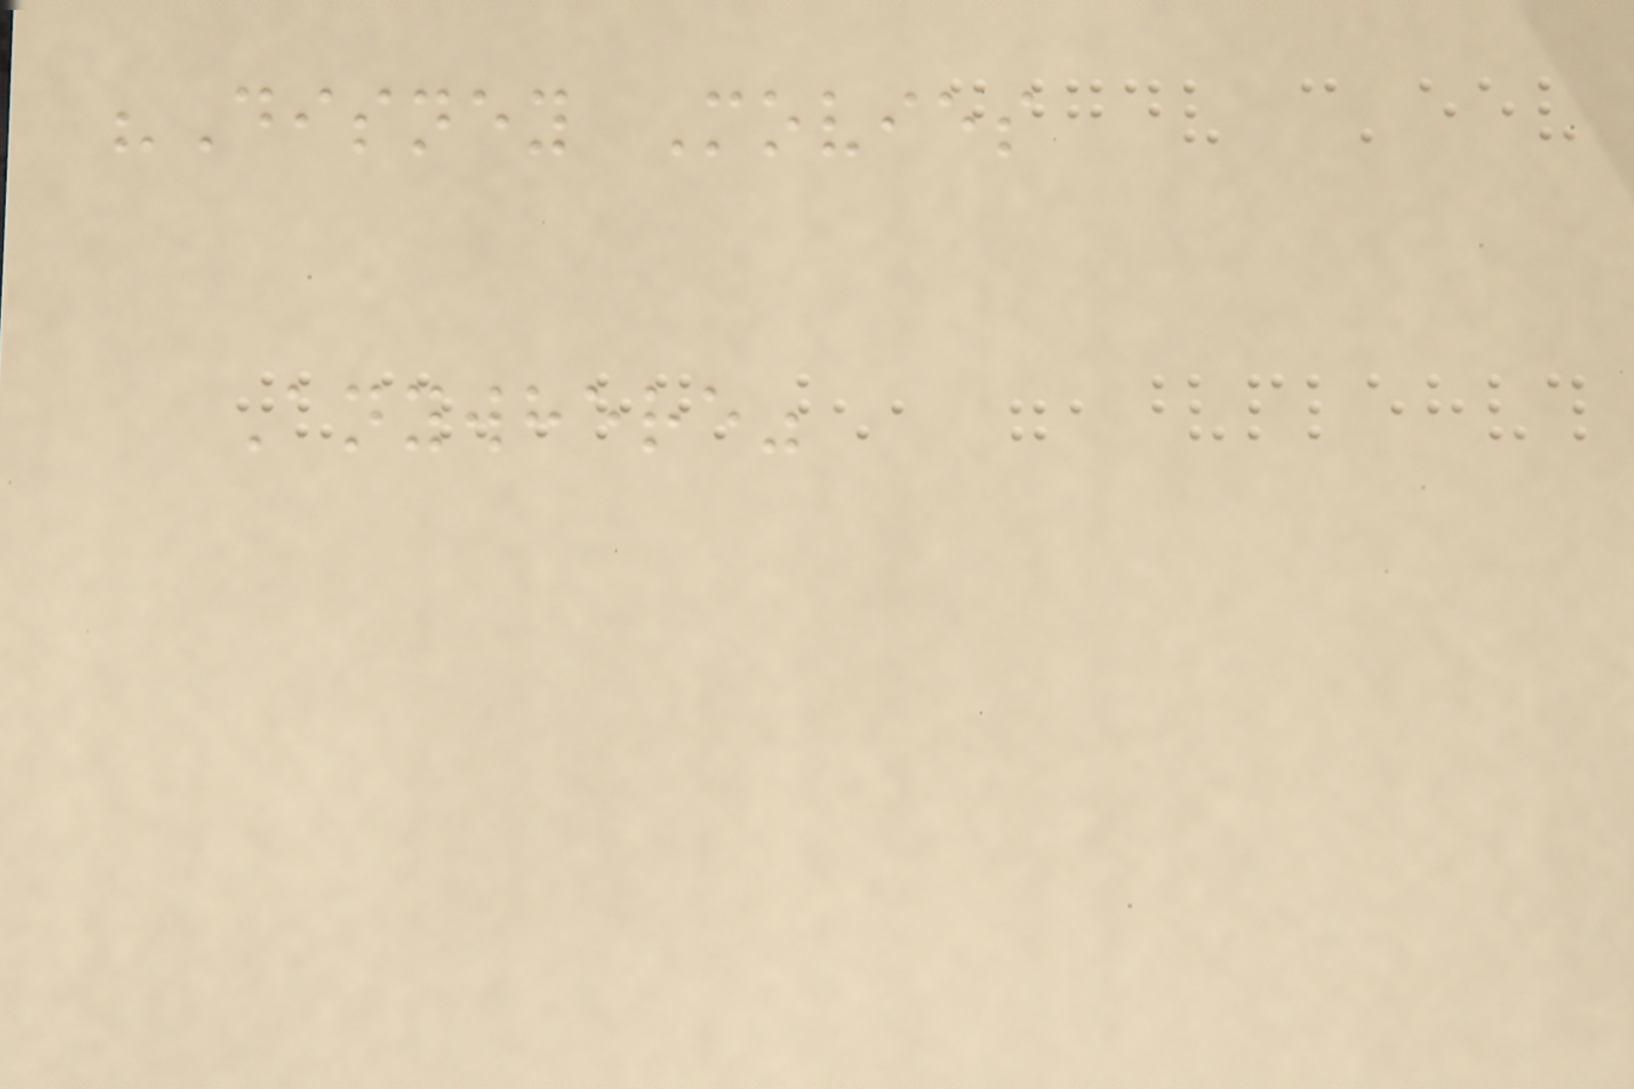"Disney Movies
Anywhere"
